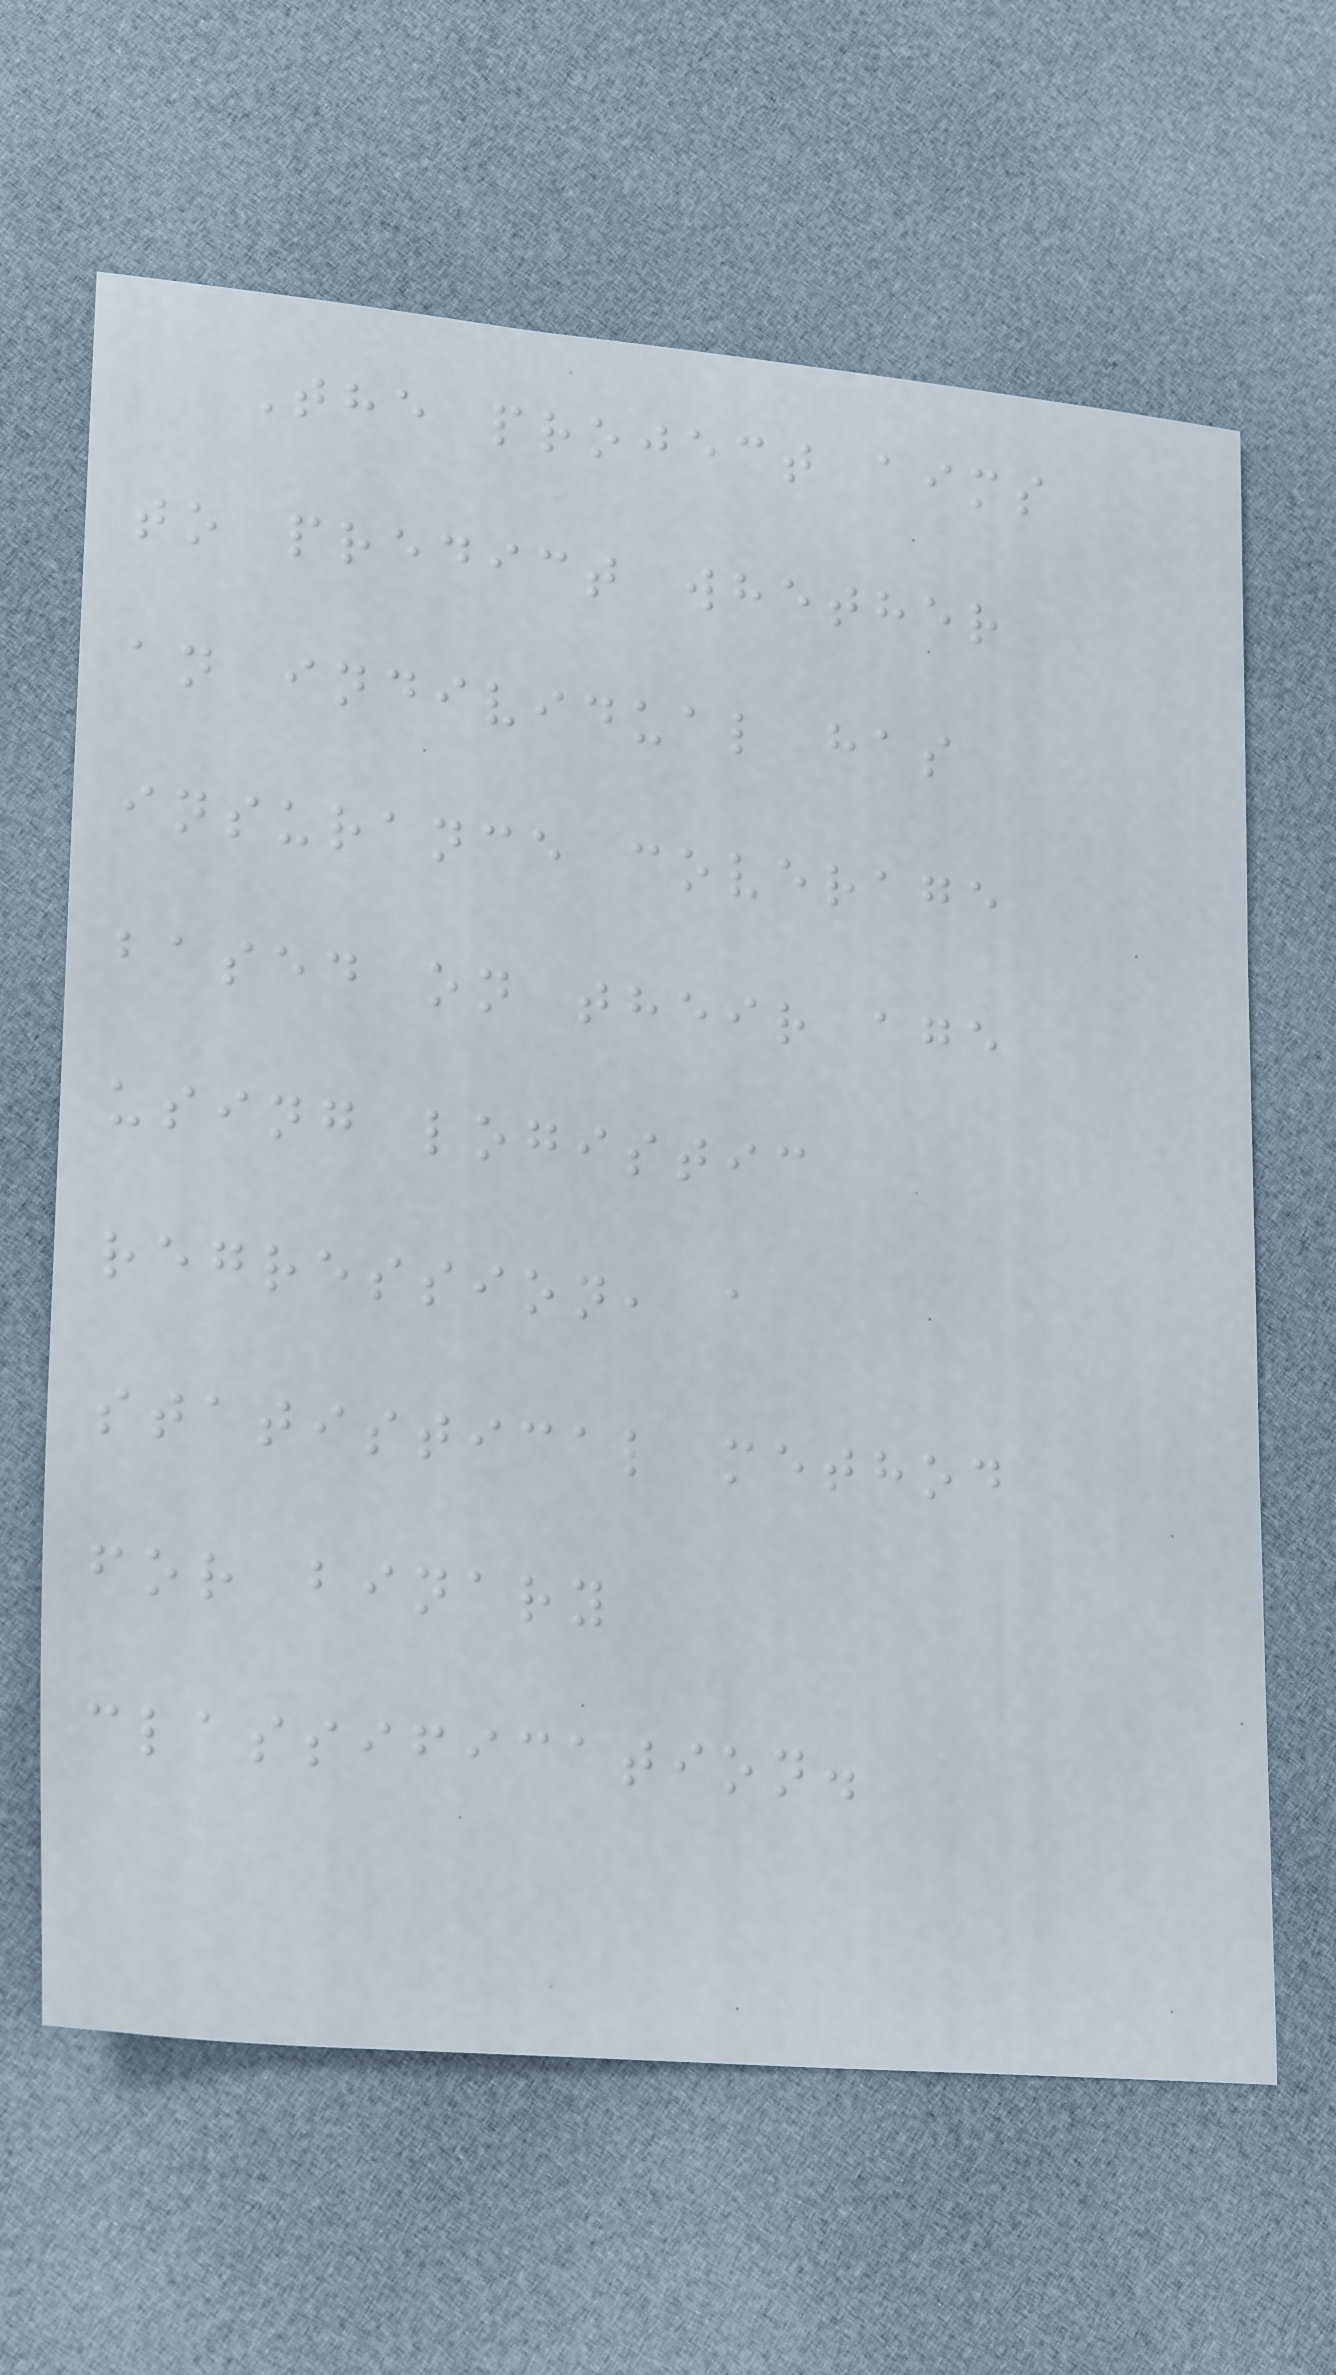The project aims
to predict whether
an individual has
insurance coverage
based on their age
using logistic
regression, a
statistical method
for binary
classification.
